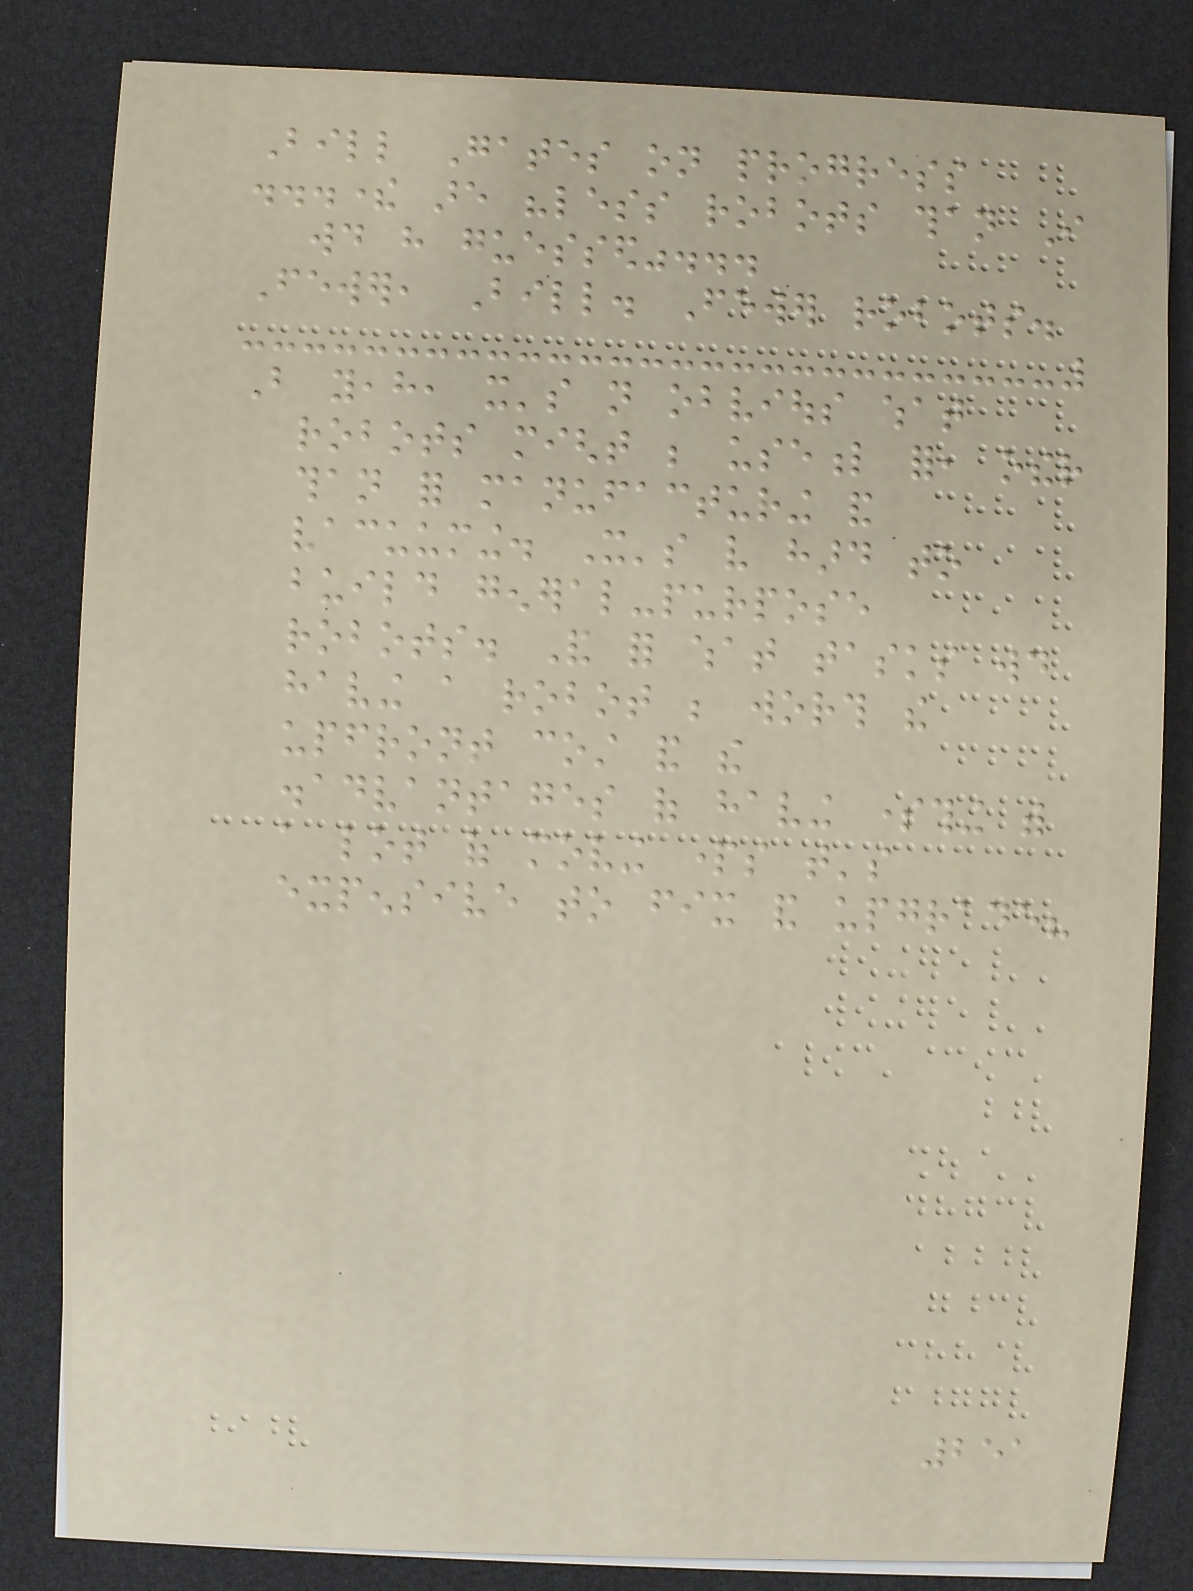Bill Gates on progress
...there are "less robots than I
would have guessed"...
Fewer, Bill. Fewer robots.
But yeah, it's not obvious what
robots might be useful for, other
than for manufacturing and
vacuuming. It's very hard to
build general-purpose
robots. And for what tasks would
having a robot be worth the
upfront cost and the
disadvantages of having something with
a lot of moving parts that's
expensive to fix and upgrade?
251
